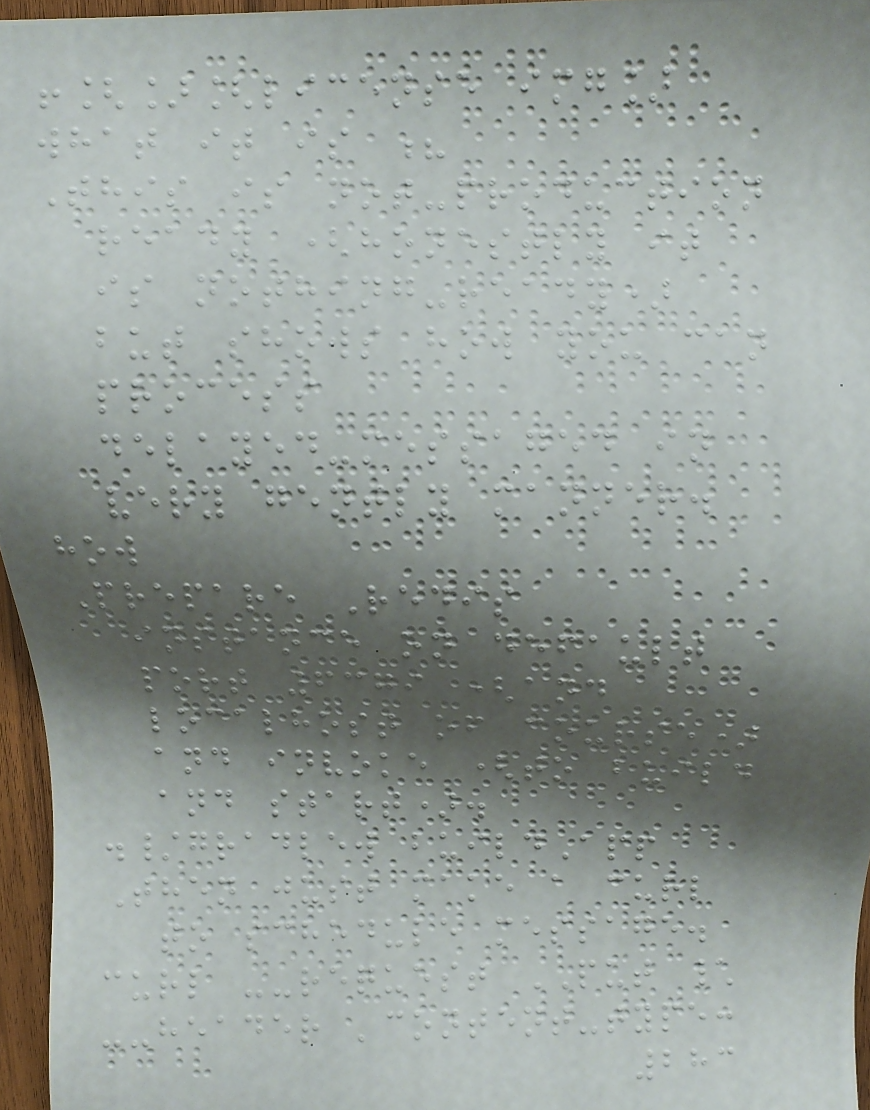![][license img]
what it is ?
This is not-production
ready (honestly it
is nothing-ready)
but shows how you can
process
delayed-messaged in
very gently manner.
how
Prepare Redis
instance on default
port 6379 (and
localhost of course)
and invoke (to build
and start).
./gradlew buildApp
Then just make a curl
to schedule message.
curl --request PUT \
--header 'content-type:
283
